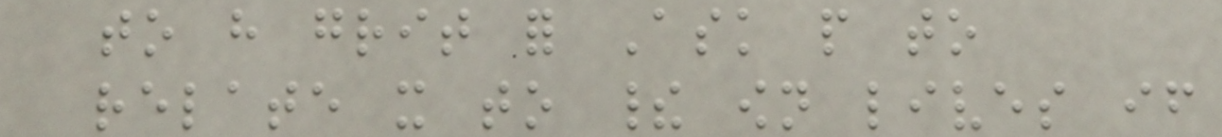to have grit for Ask people to
relate it to their own lives if
